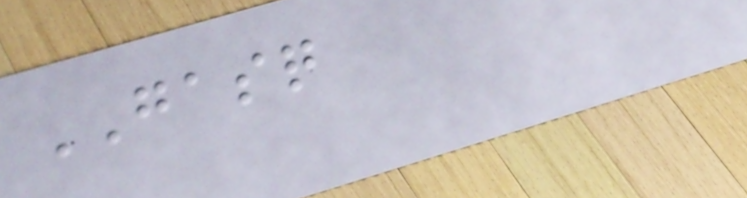GASQ
